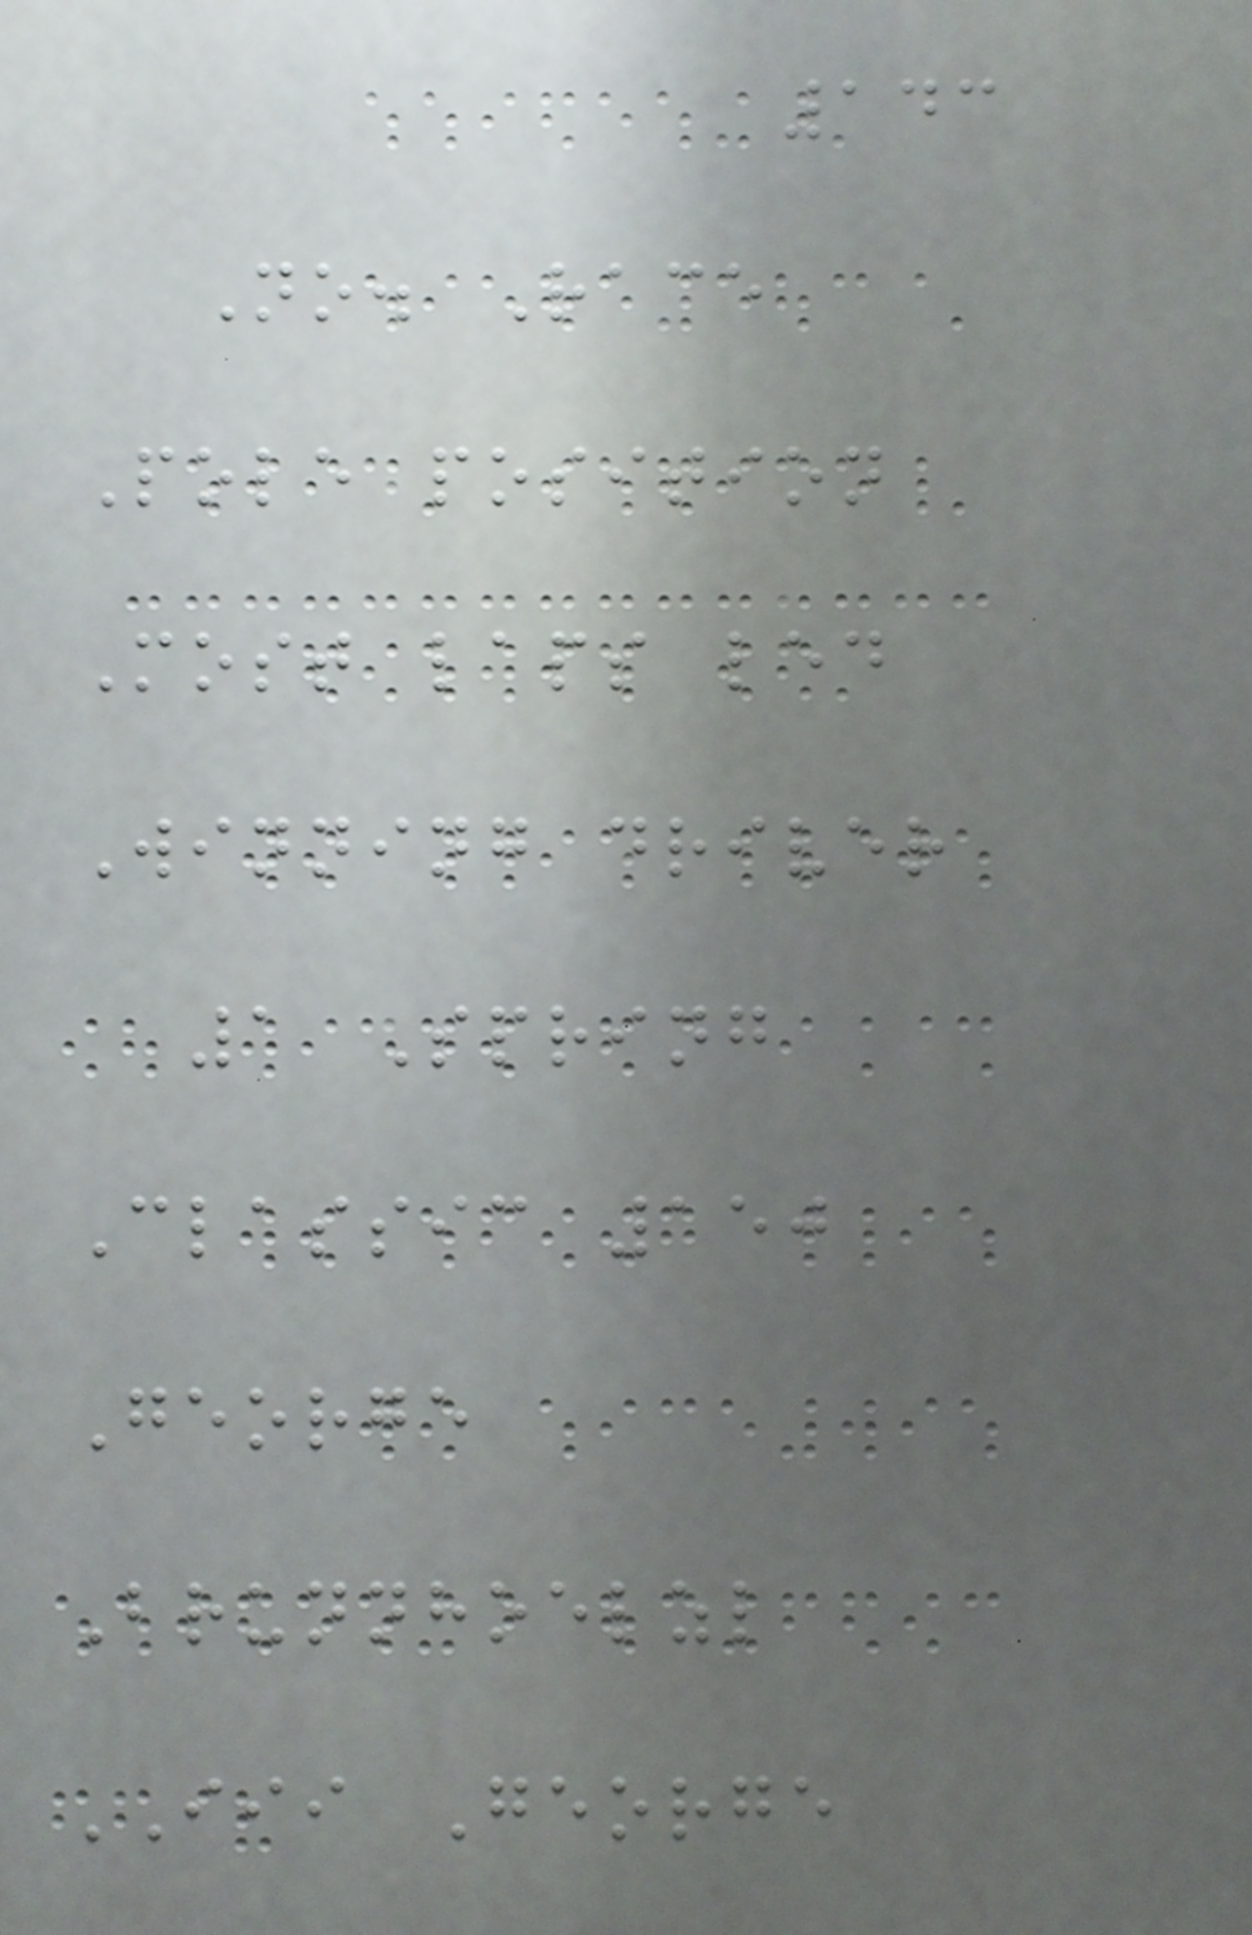143
No. Race
Pole position
Most laps led
Winning driver
1 Spring
Classic 150
George
Brunnhoelzl
III George
